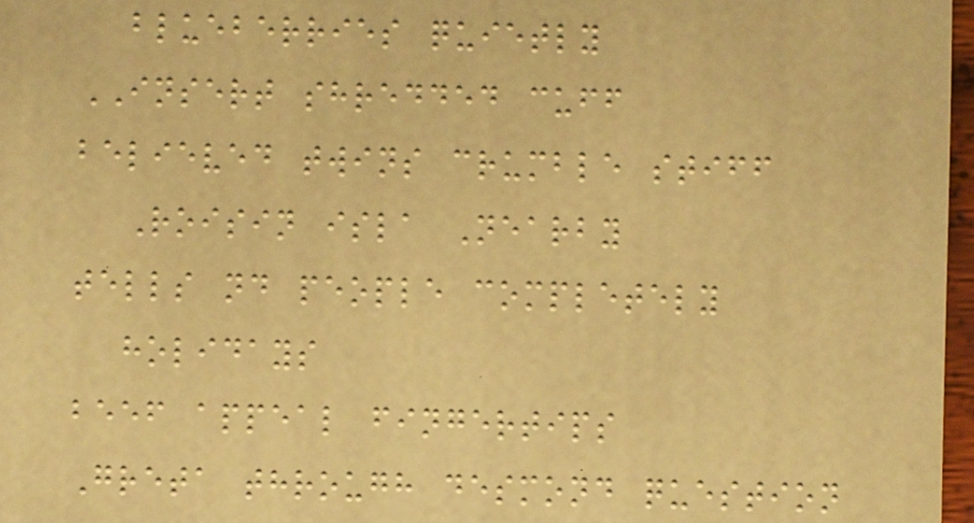blueberries quietly
INSERT shredded cuff
believed twins crumble stiff
Roisin isla Nearby
tells nd people completely
holidays
beef appeal fingertips
Greta through desmond question
